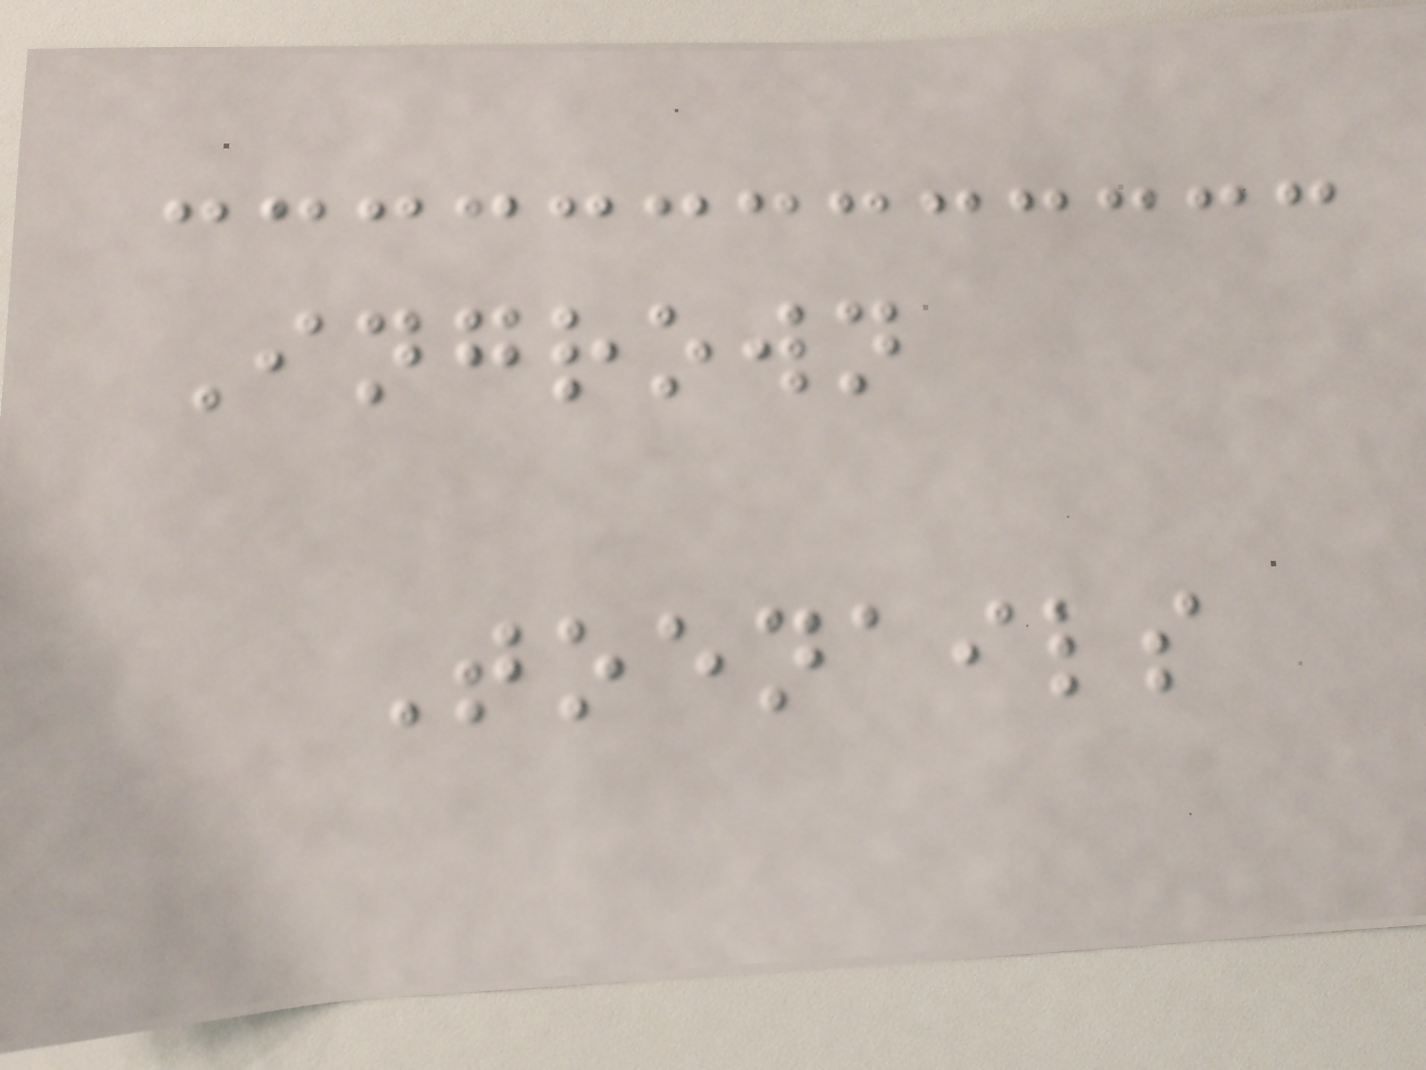Ingrown
Toenails
